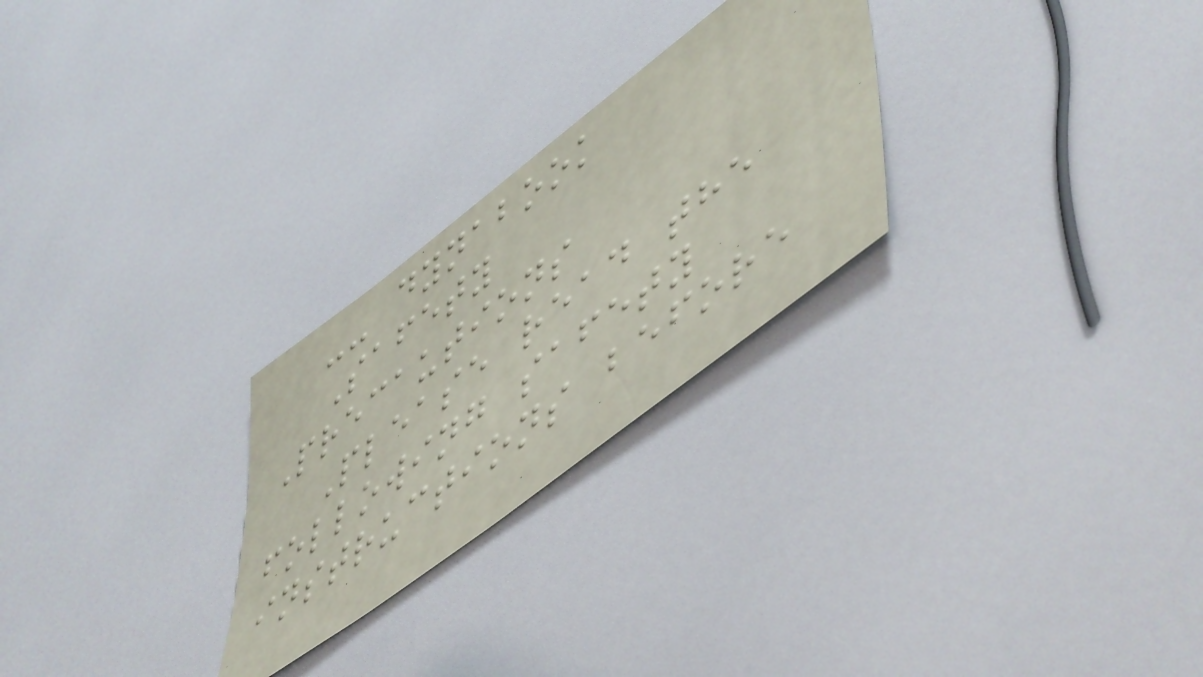-- dynabook
Safety
Precautions
Please read the
following safety
instructions before
